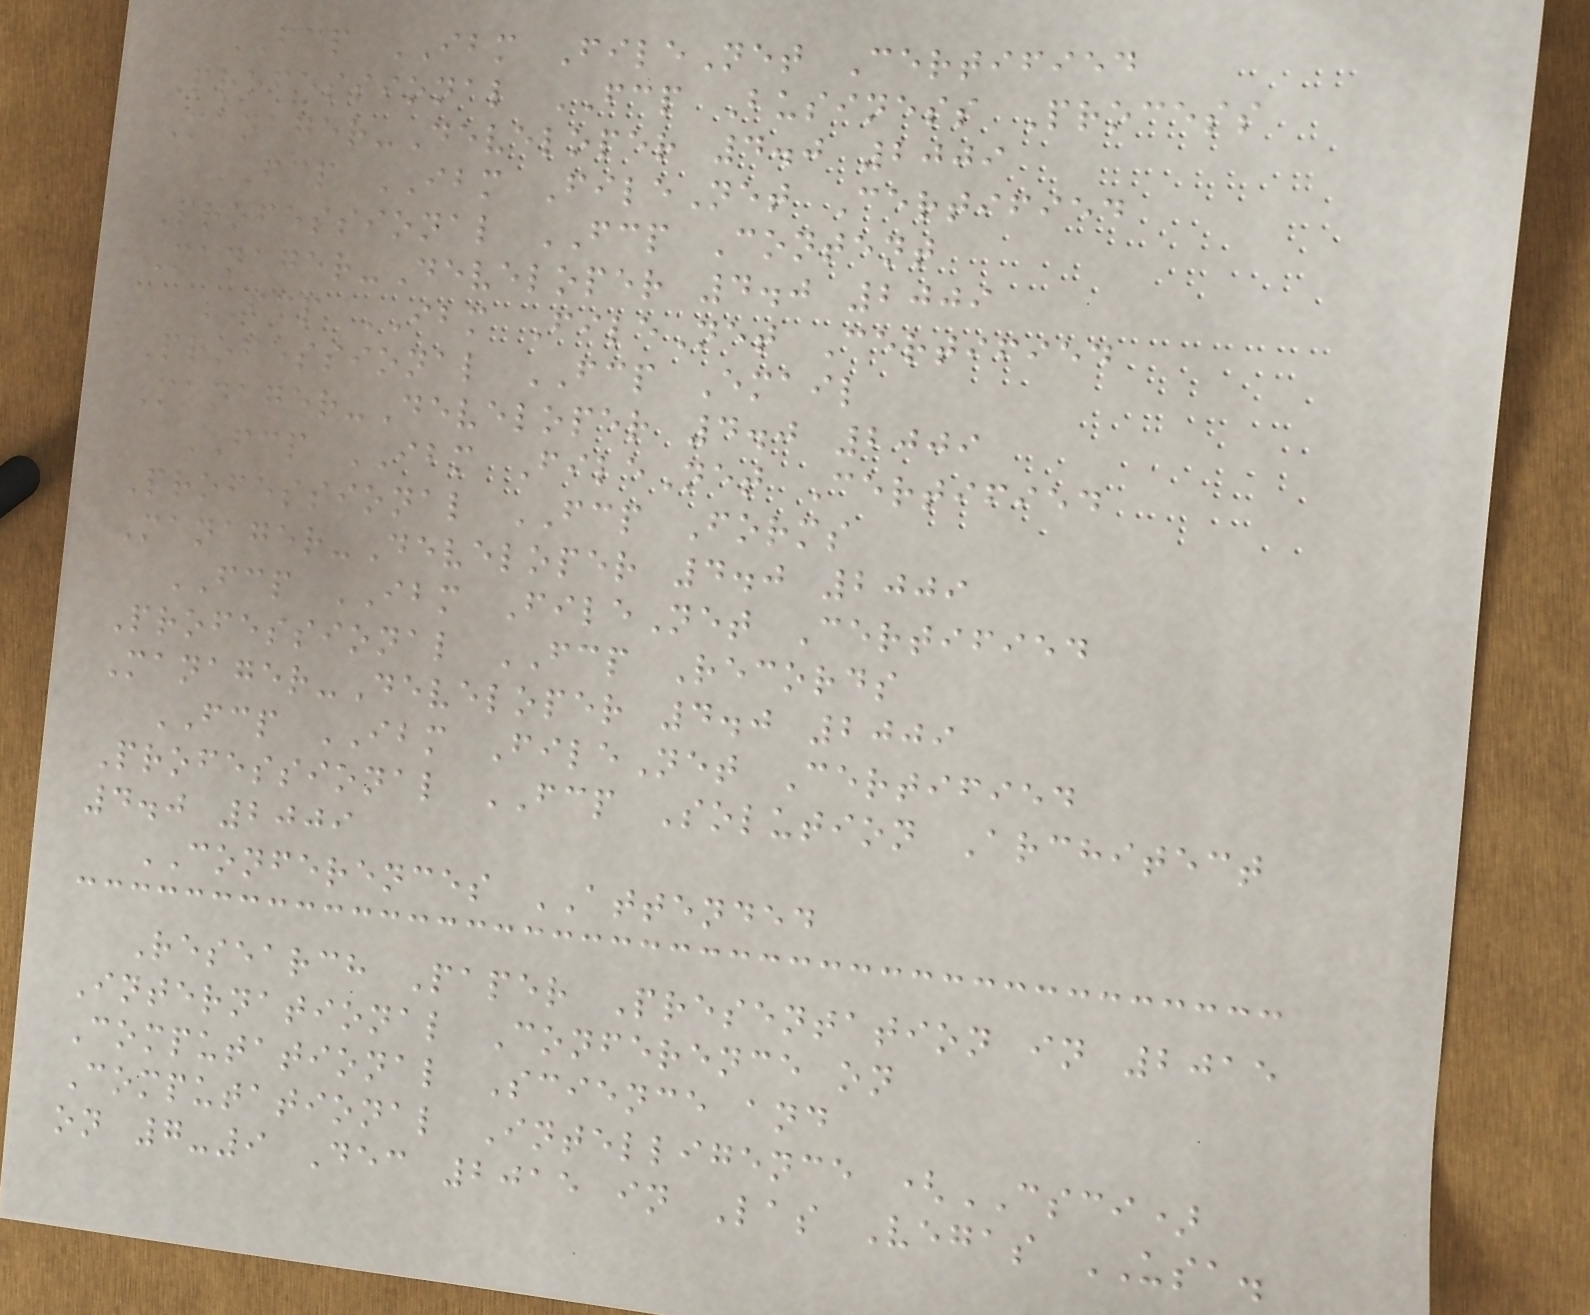FCP IBM FileNet Certified
Professional FCP Business Process
Manager-Developer 4.0 2009
FCP IBM FileNet Certified
Professional FCP Content
Manager-Developer 4.0 2009
FCP IBM FileNet Certified
Professional FCP Email
Manager-Developer 4.0 2009
FCP IBM FileNet Certified
Professional FCP Forms
Manager-Developer 4.0 2009
FCP IBM FileNet Certified
Professional FCP Records
Manager-Developer 4.0 2009
FCP IBM FileNet Certified
Professional FCP Solution Architect
4.0 2009
CONFERENCES ATTENDED
Research Paper Presentation in 2015
International Conference on
Computational Science and
Computational Intelligence (CSCI)
on 7-9 Dec 2015 in Las Vegas USA.
